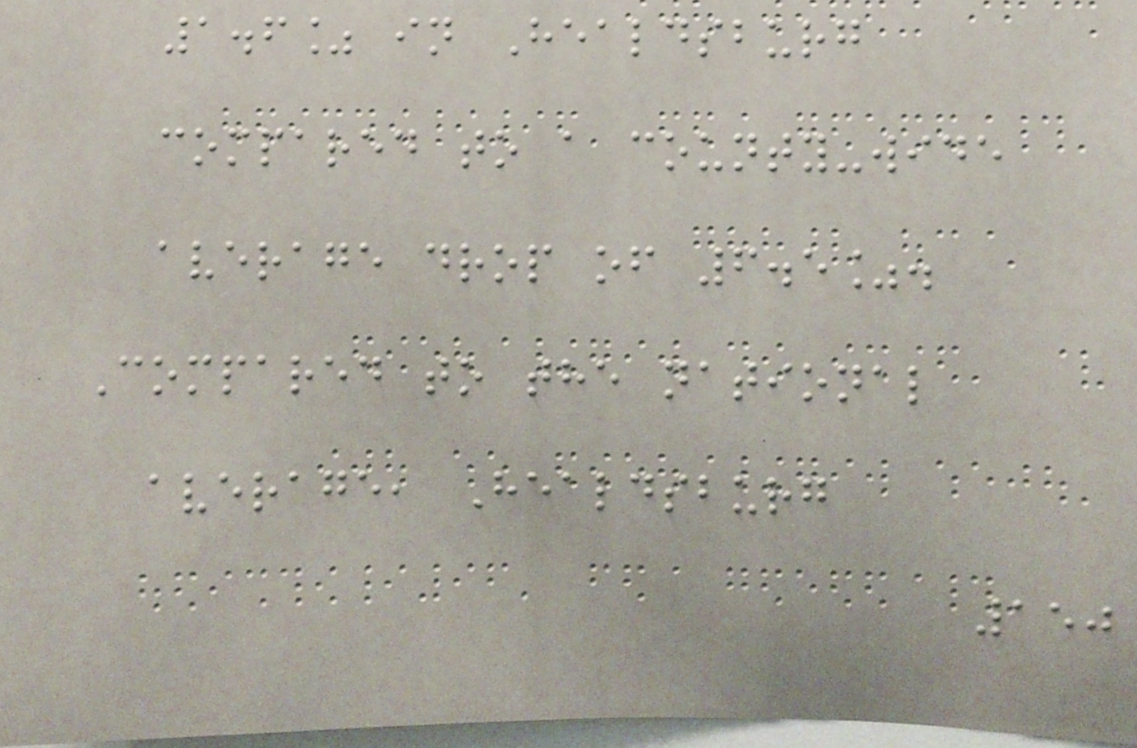1.6% in Healdsburg
compared to a county-wide
average drop of 6.5%.
Compared to the national
average, Healdsburg
150
